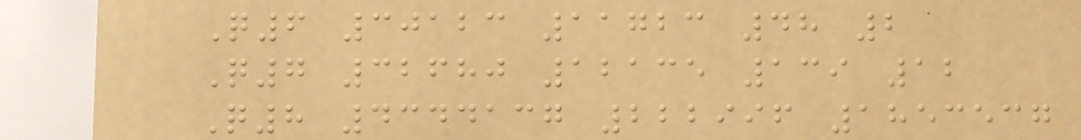Q6 30123 11723 48 2
Q7 32680 12135 139 12
Q8 4344137 222996 1853537
